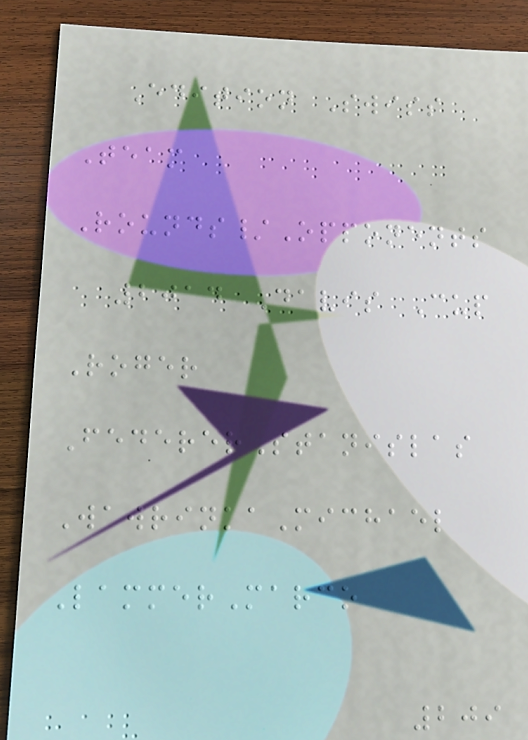Edition Swiss
Team
Rounds/Opponents
2014 Davis Cup
Roger
FedererStanislas
WawrinkaMichael
LammerMarco
209
